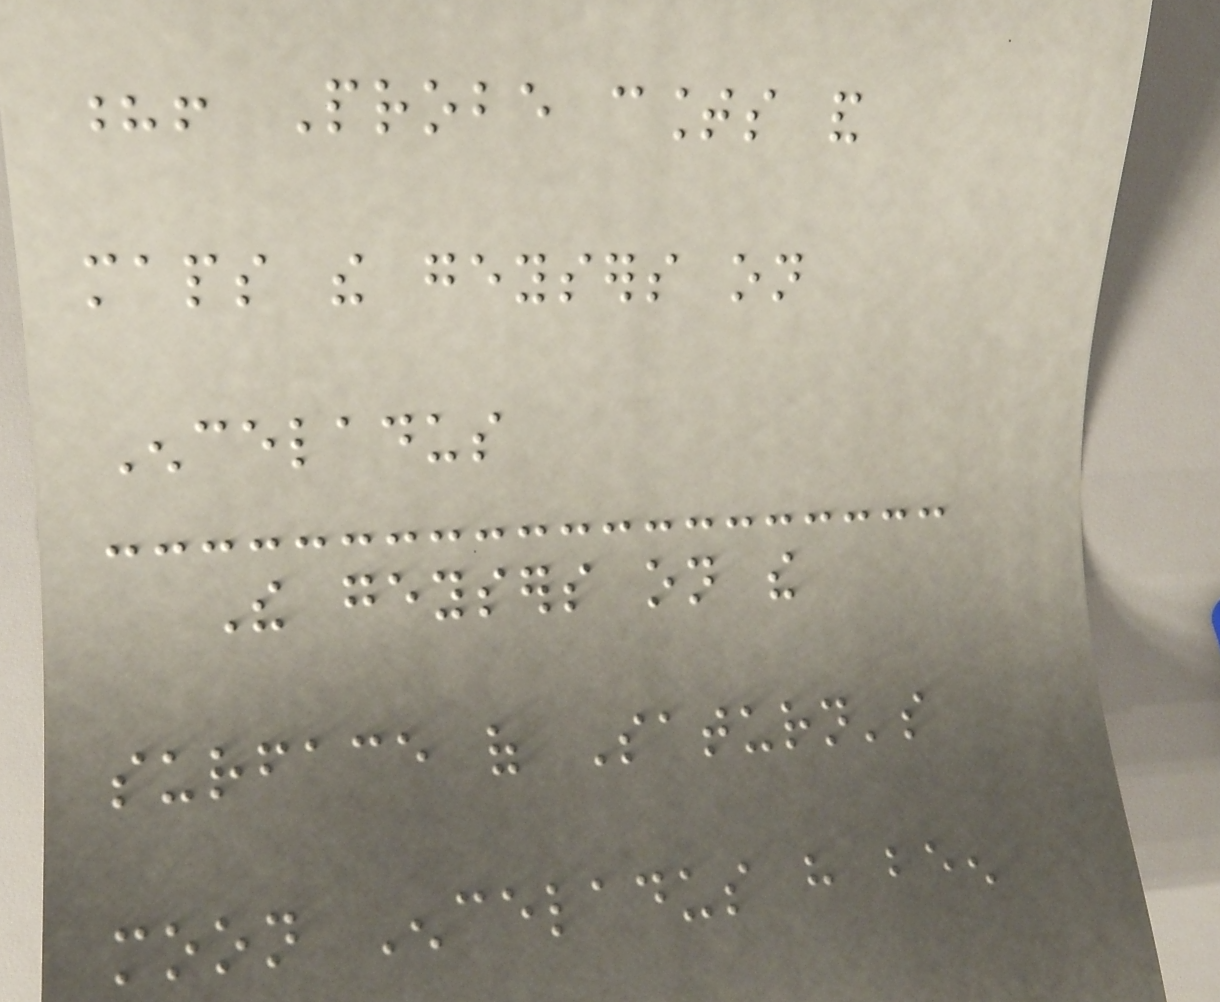?! Probe counts and
maps the geysers on
Enceladus
The geysers on the
surface of Saturn's
moon Enceladus have been
